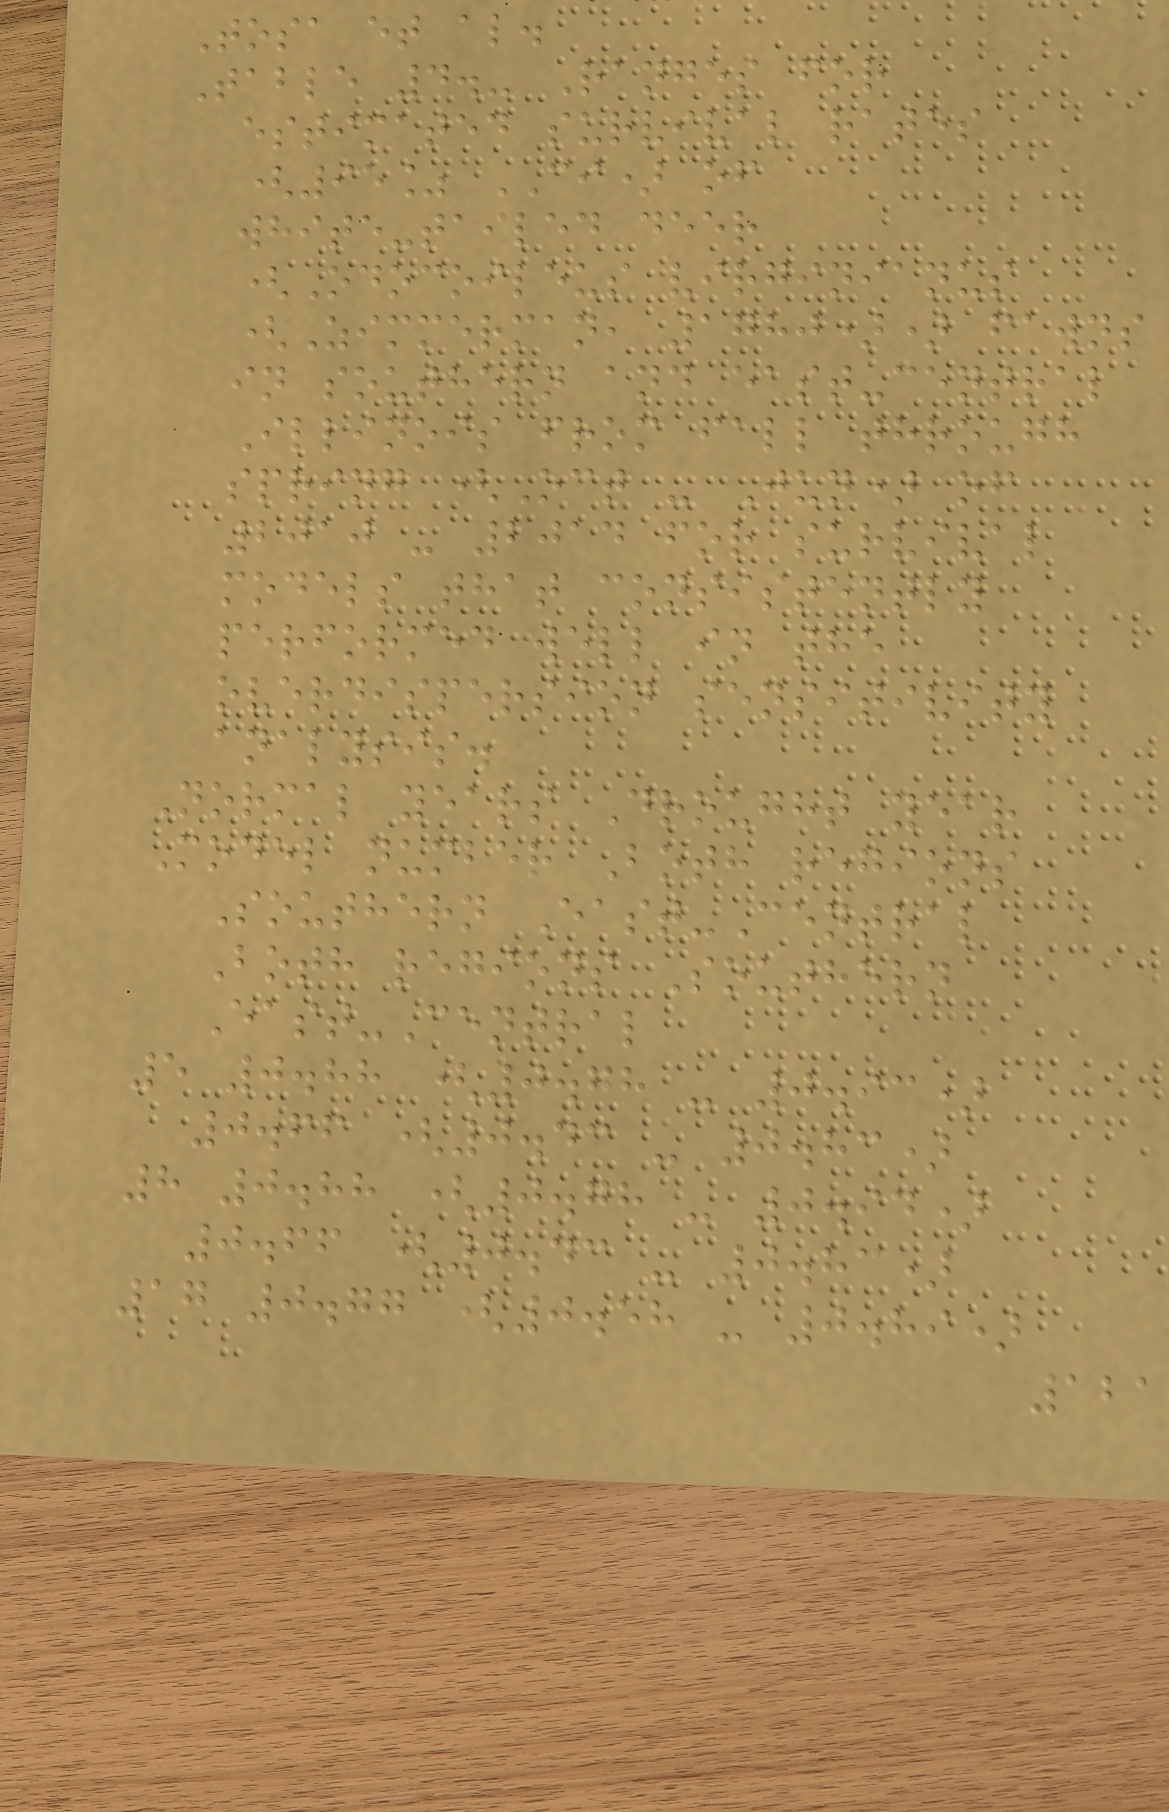Tosa et al.
Table 4.- Ranges for
estimated survival rates
(95% CI) of
white-tailed deer
(Odocoileus virginianus
(Zimmerman, 1780)) fawns
in southern and east-central
Illinois from fall through
spring (Oct - Jun) of
2010 - 2014 for survival
models that consistently
performed well in the
overdispersion sensitivity
analysis.
Normal years Drought year
Model number Both regions
Southern East-Central
Both regions Southern
East-Central
5 0.88 (0.78 - 0.93)
0.66 (0.43 - 0.83)
8 0.88 (0.78 - 0.94)
0.66 (0.43 - 0.83)
17 0.77 (0.58 - 0.89)
121
